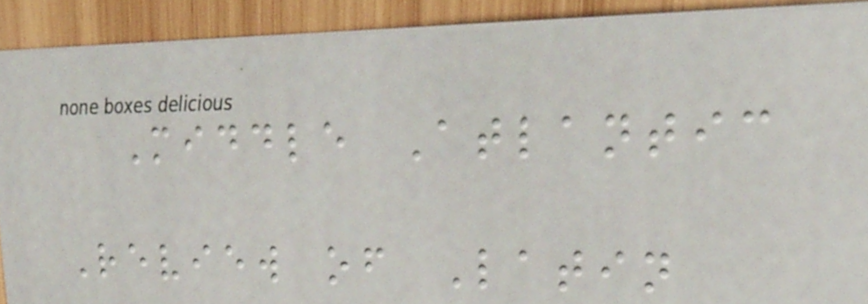Middle Atlantic
Review of Latin
